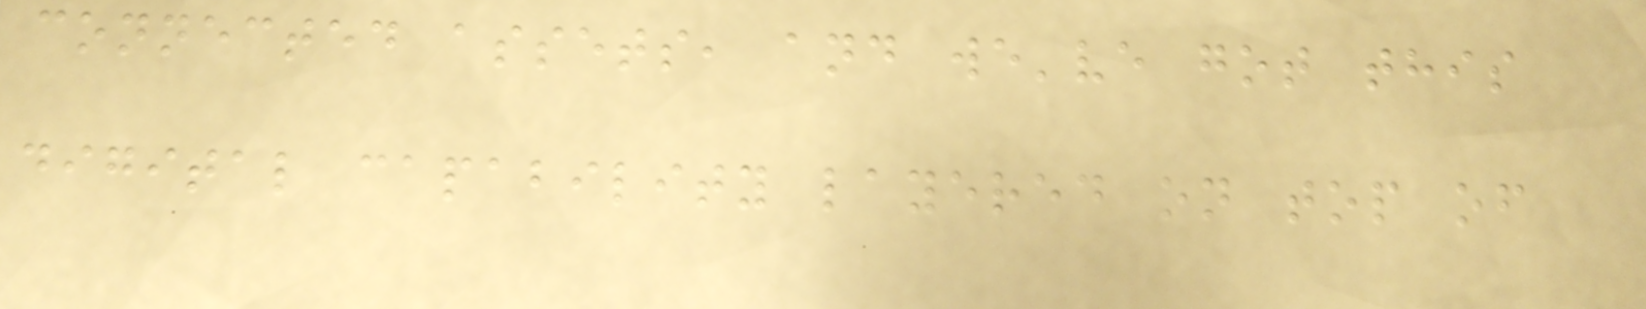connected assets, and we've got this
digital capability layered on top of
